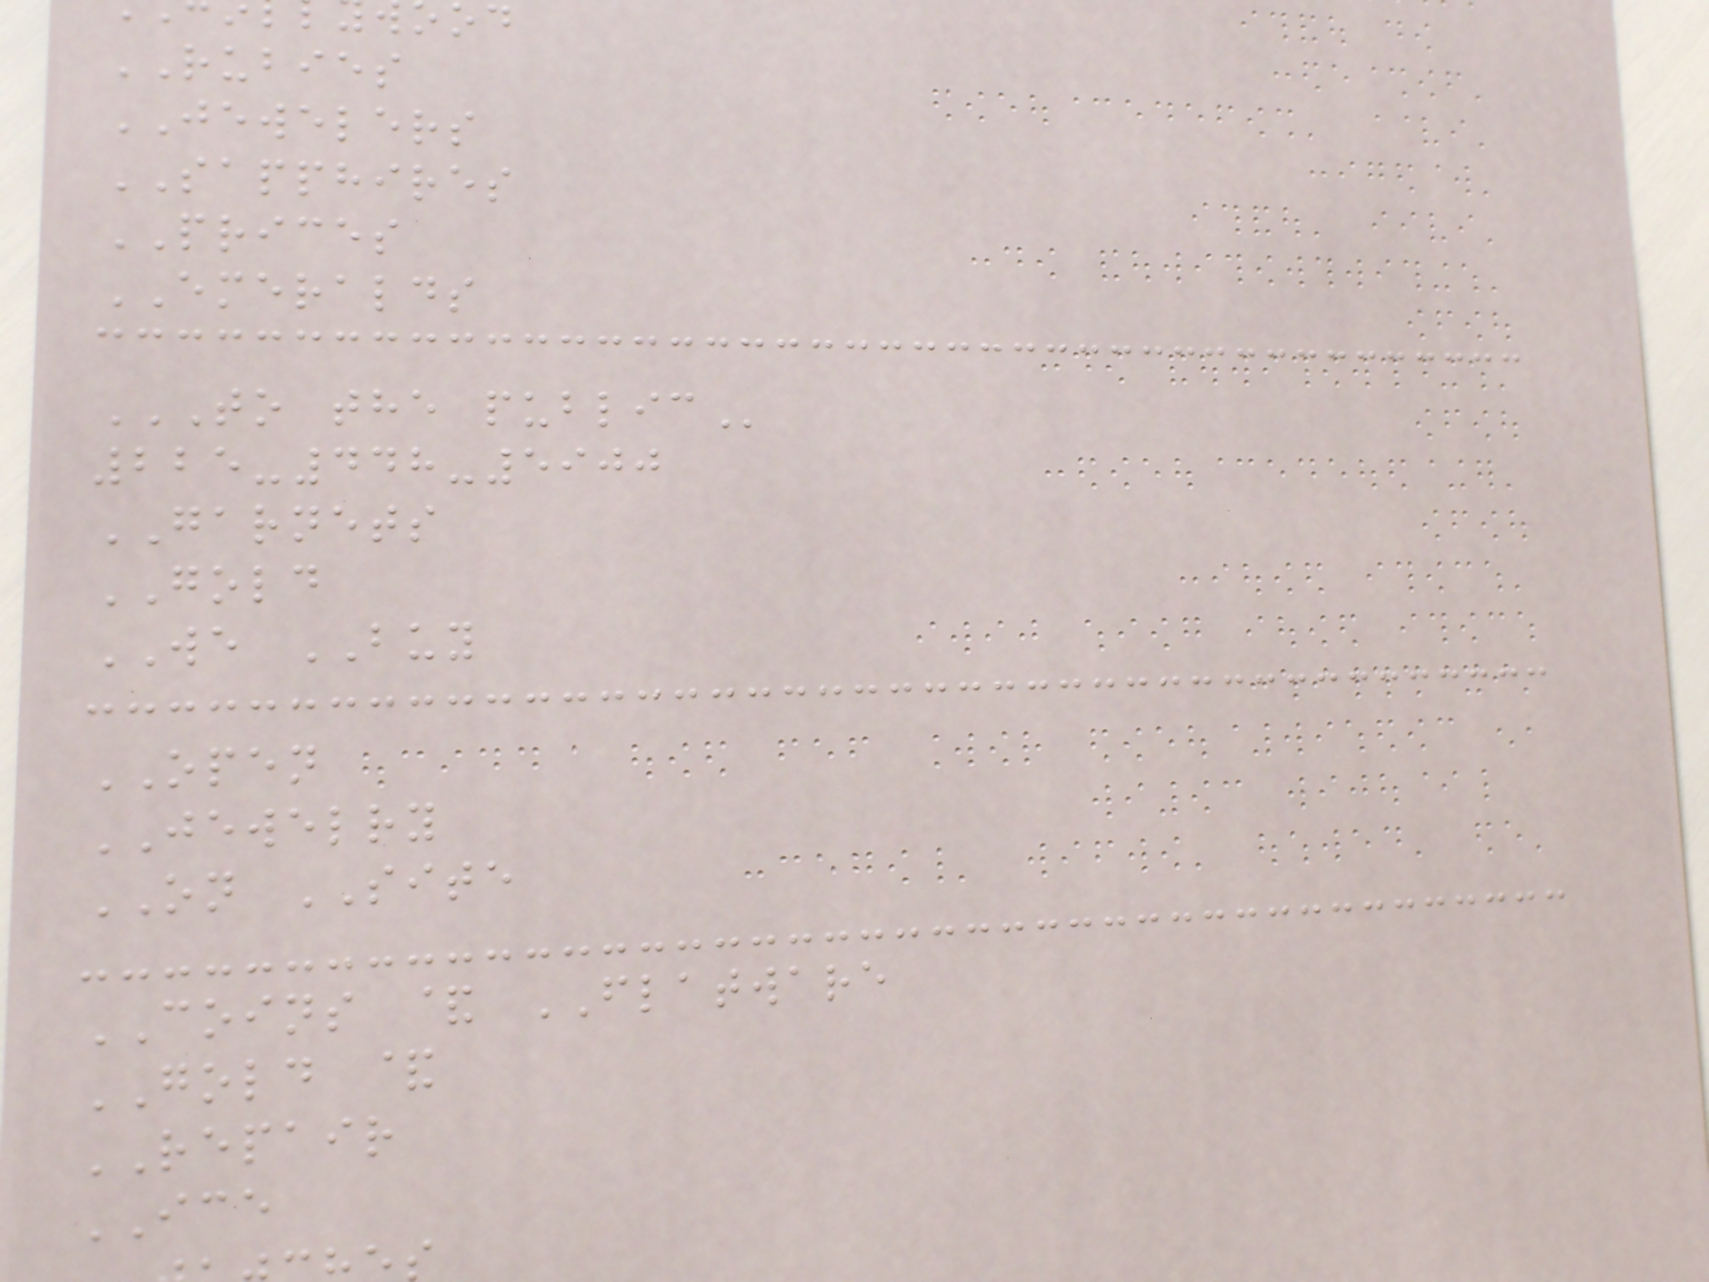RUBIES
JEWELERS
SAPPHIRES
PRICES
EMERALDS
TO THE PUBLIC
225-448-5900
GARNETS
GOLD
WE BUY
OPEN
JEWELRY
ON SITE
COINS & FLATWARE
GOLD &
REPAIR
ICE
